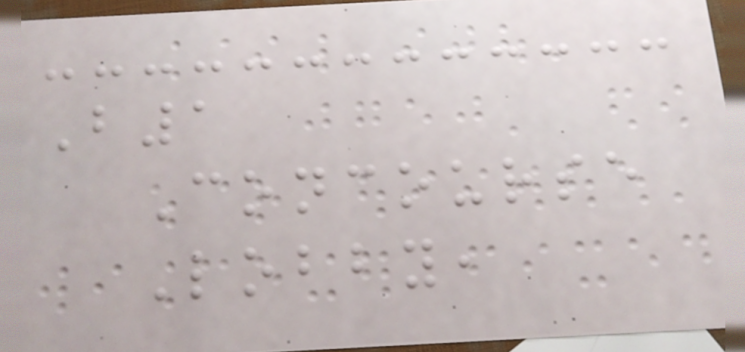B1
Concourse
Lobby,
